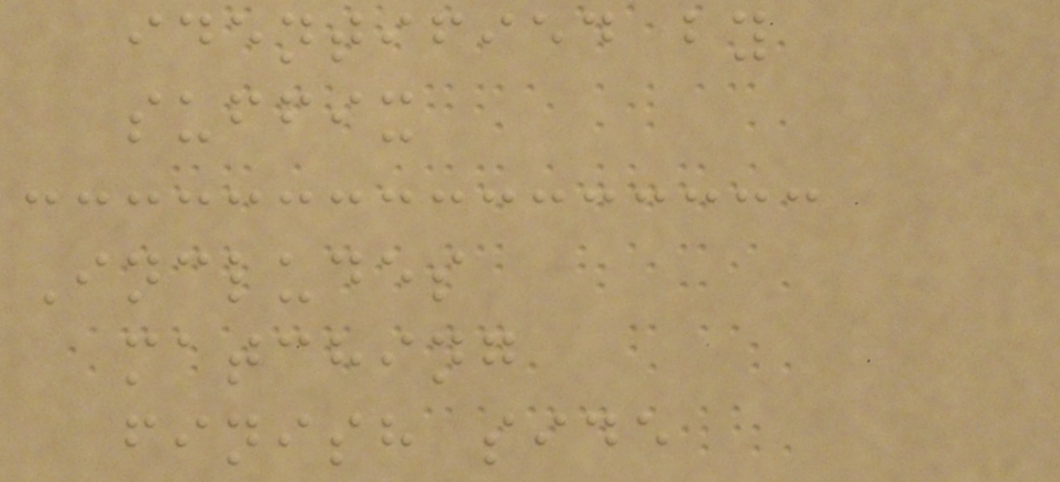identified by
suffix
Includes
matching
finish side
